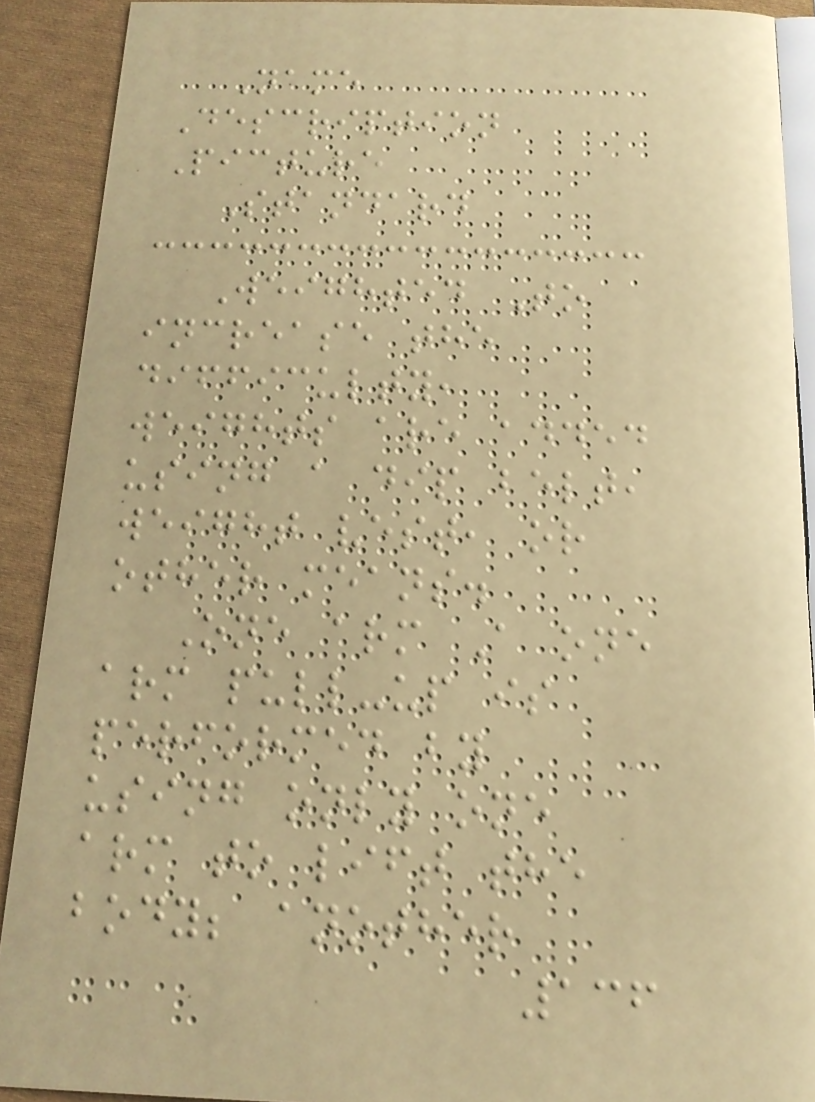Name
Description
Picture
Standard
Weighted To
increase the
difficulty,
weights are added
using a dip belt,
weight vest, or
other means.
One arm A one
arm pull-up is
performed by
using only one
arm to lift the
body; another
136
